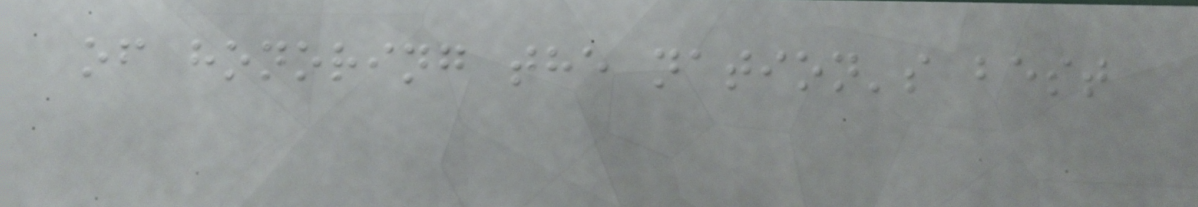of honoring the nation's best
